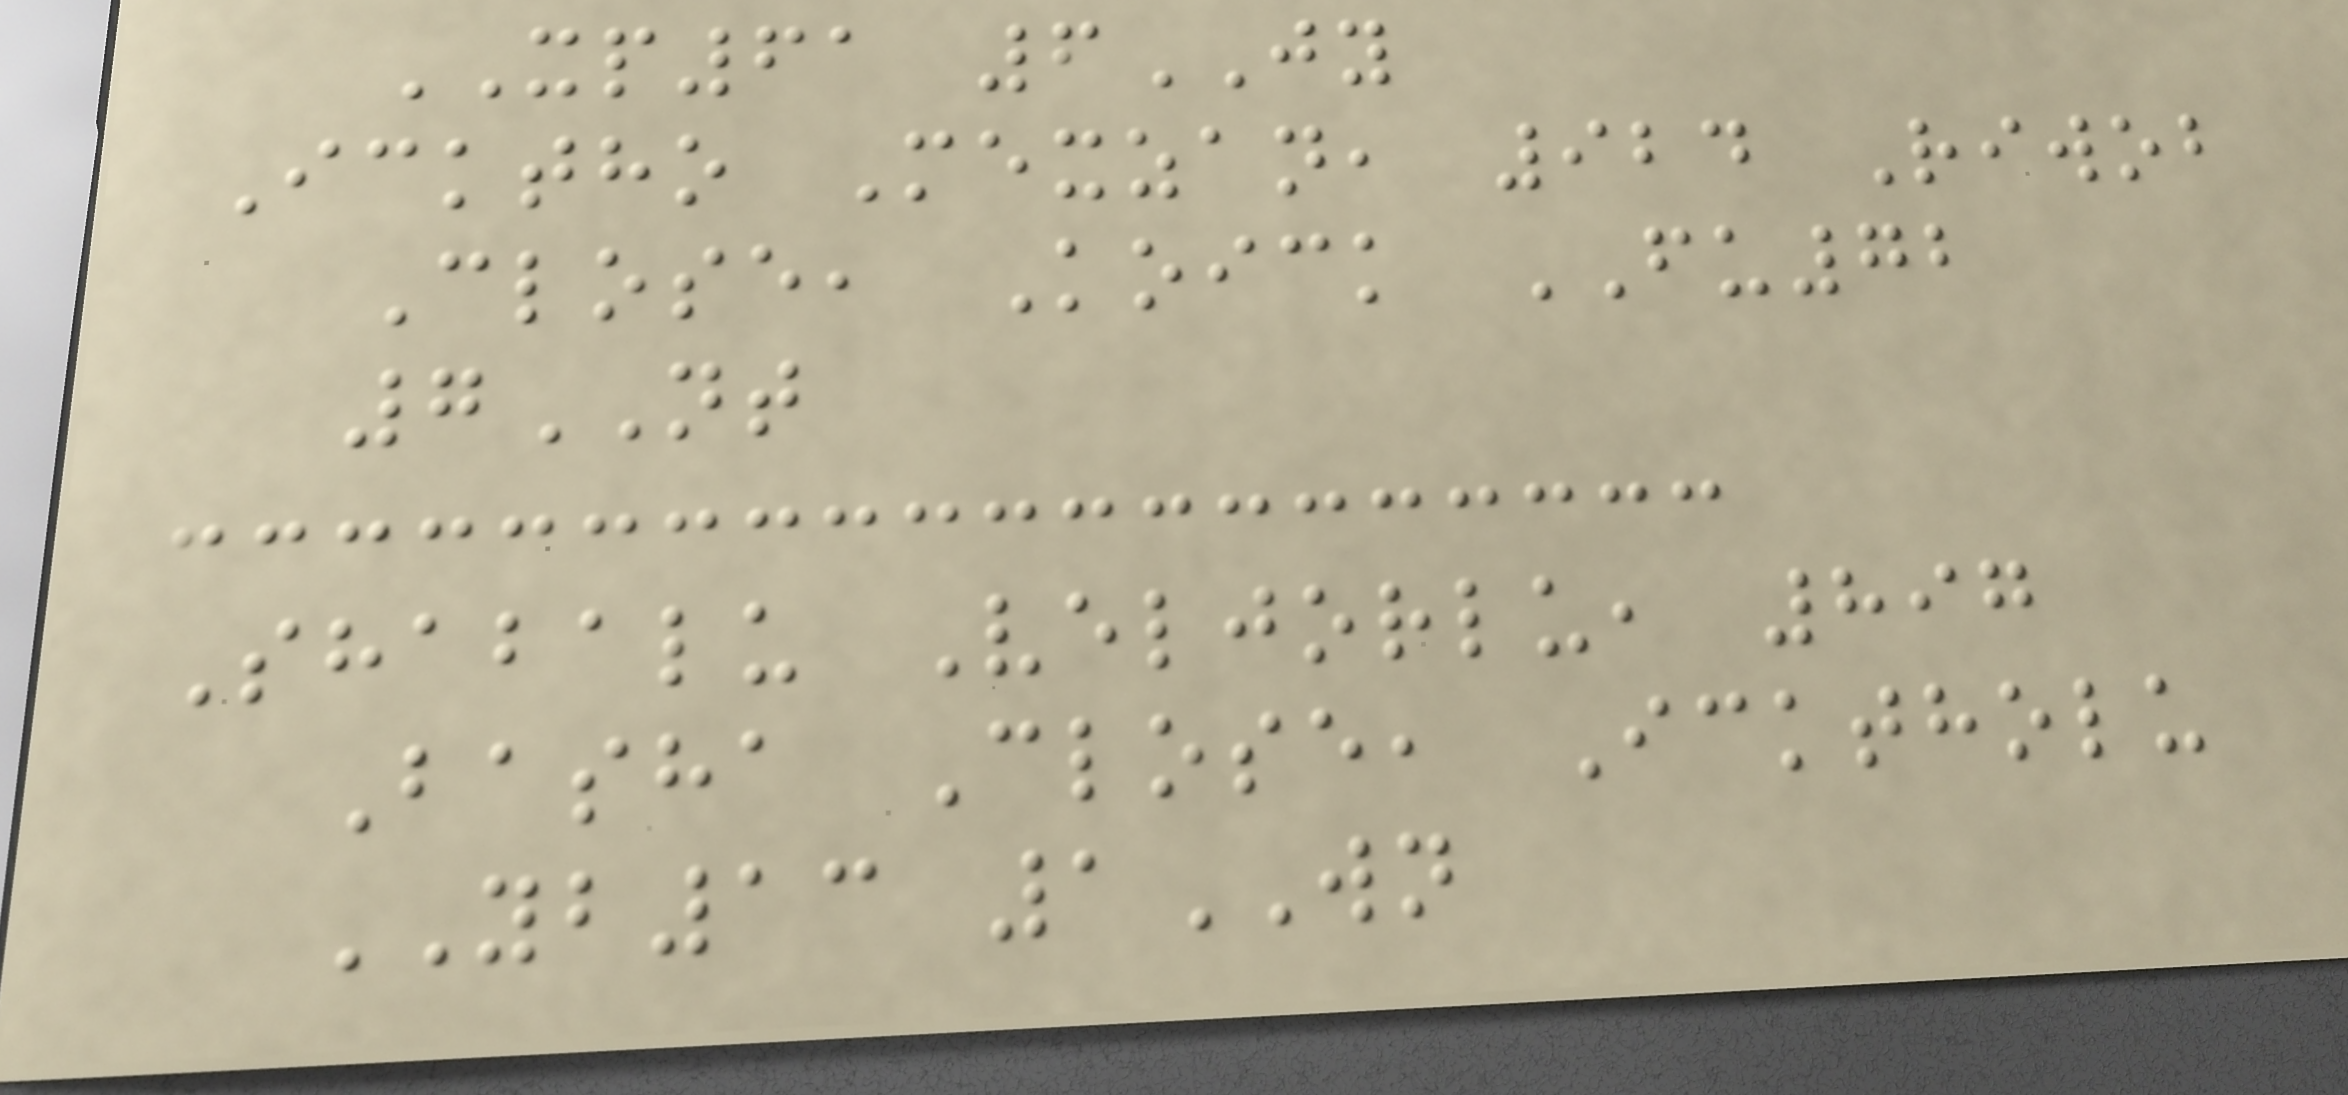XP61 6JY
Icktho Mexzan, 924 Riwob
Close, Koick FU72
7NT
Shabalu Veljorlu, 897
Basha Close, Icktholu
YB13 1WN
